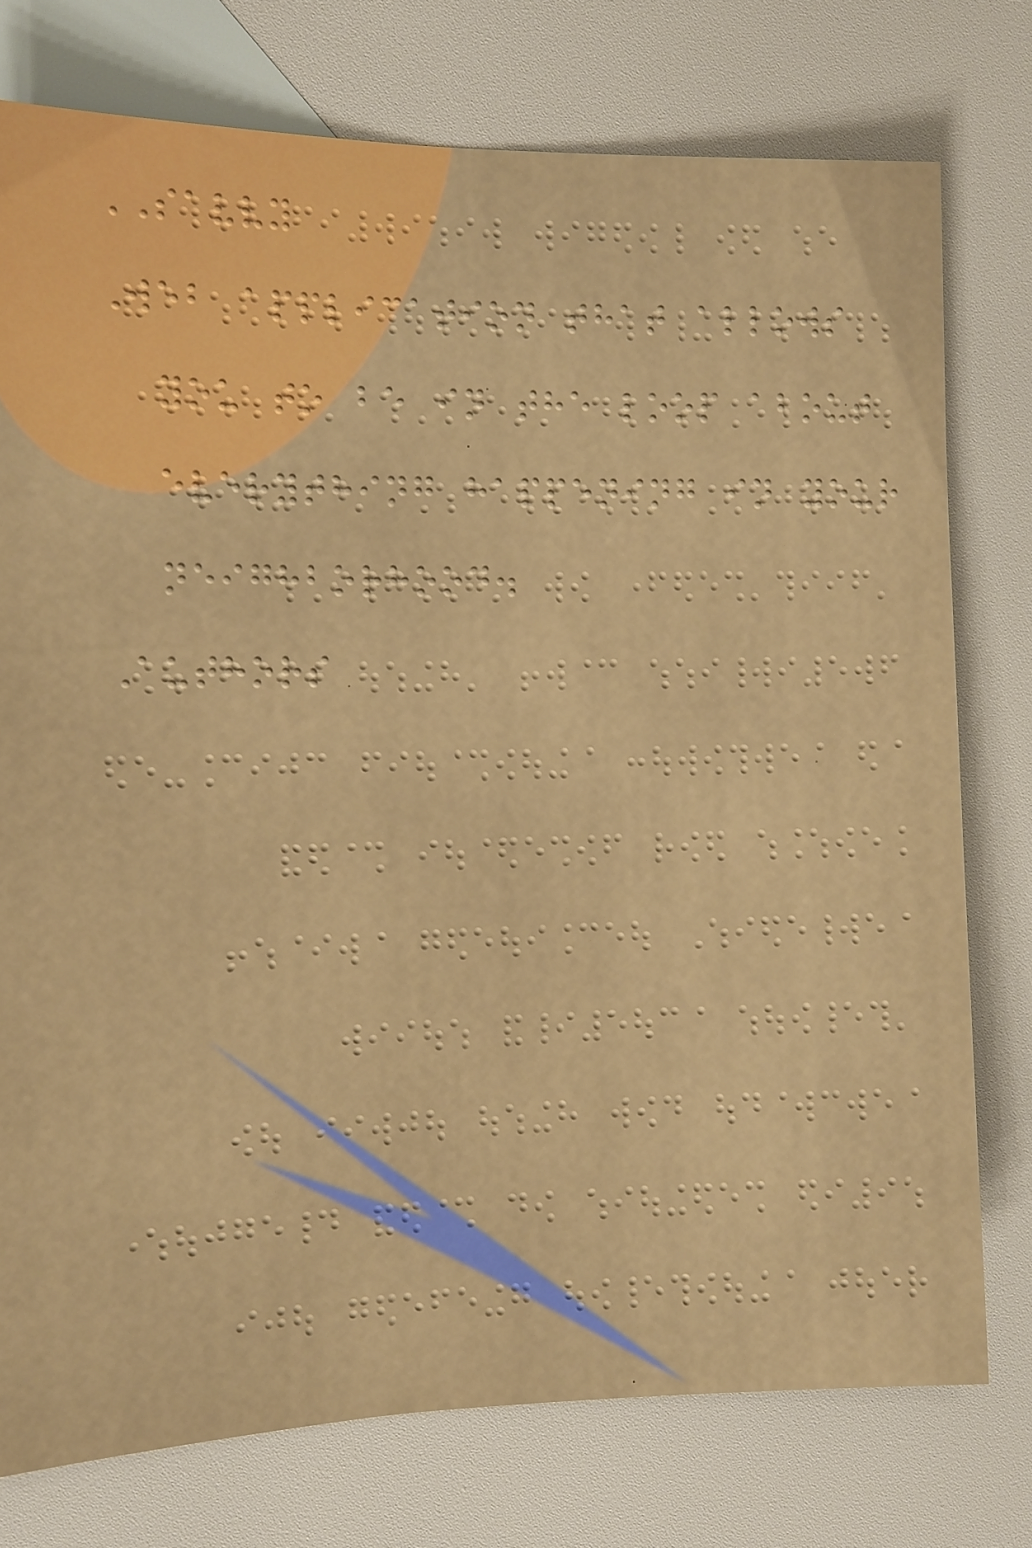SAVVY
Web application that allows
you to be in the loop about
everything happening in your
neighborhood.
Authors
